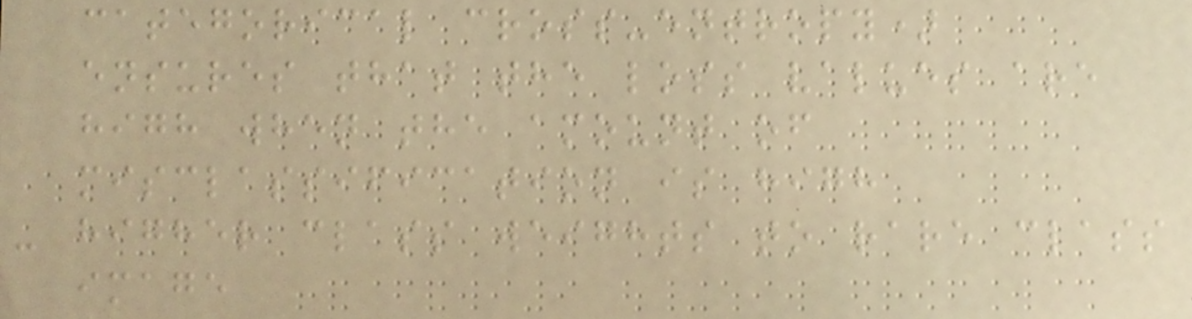categorical cross-entropy)
ensures that the loss values are
high when the amount of
misclassification is high
- higher class weights to rare class
image
